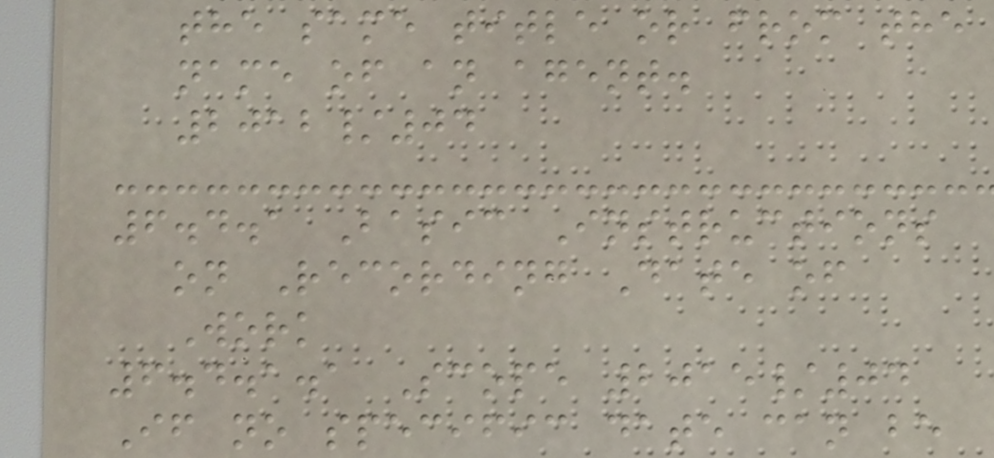the same title or from the
name of an agent.
2012/04
6.4.1 Basic Instructions
on Recording Date of
Work
6.4.1.1 Scope 2015/04
If no specific date can be
